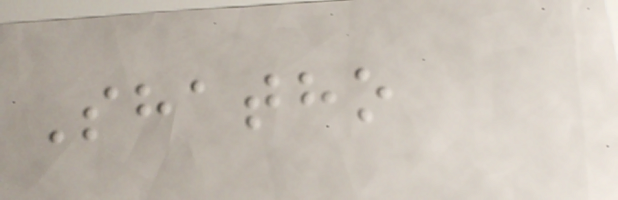Shatho
